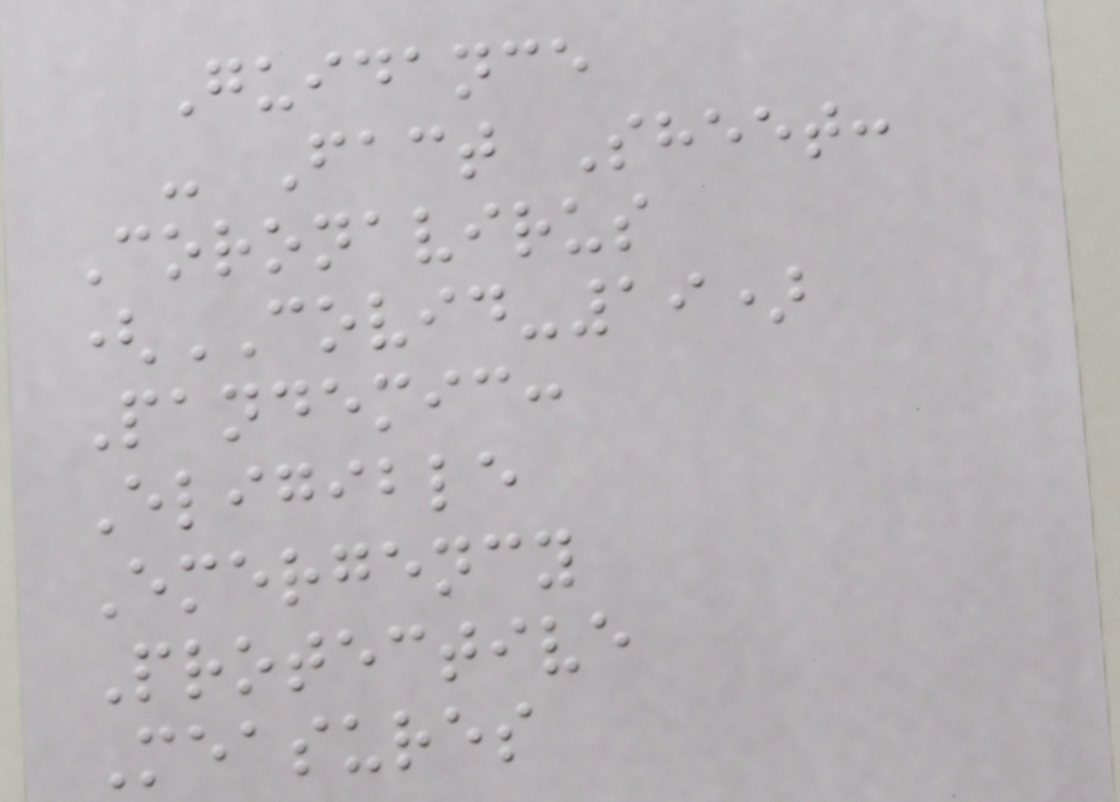Guidance
- Fact Sheet:
Coronavirus
(COVID-19)
Pandemic:
Eligible
Emergency
Protective
Measures
